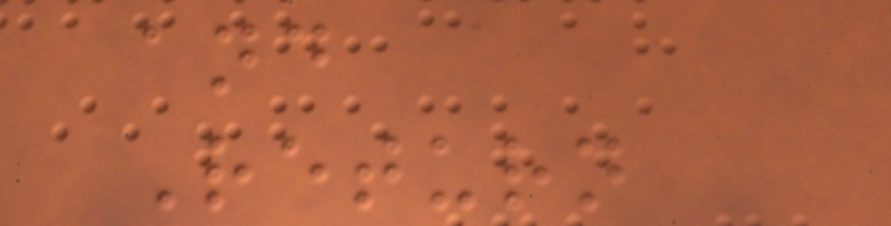and
Return
